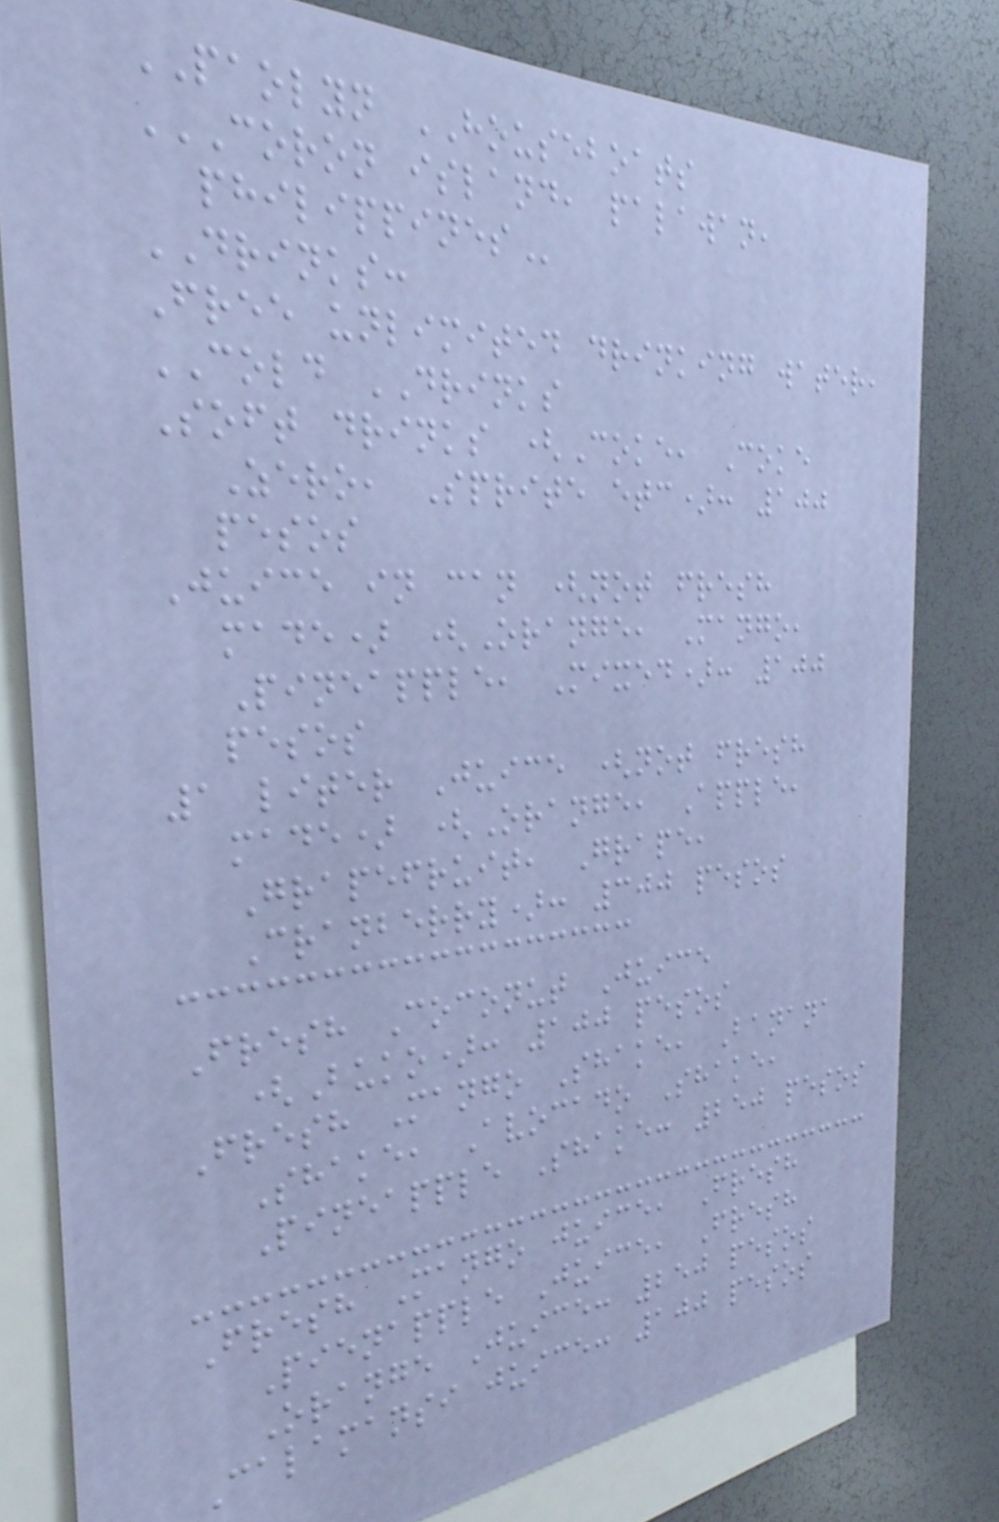PAOLYN HOUSEBOATS
CORON ISLAND, PALAWAN,
PHILIPPINES
DRINKS:
Free unlimited drinking water,
COLD DRINKS
Soft drinks (Coke, Coke
Zero, Sprite etc): 100
pesos
Juice in can (not fresh
made) (Orange, Mango,
Pineapple, Mixed): 100
pesos
1 liter Juice (not fresh
made) (Orange, Apple,
Grapefruit, Grape,
Cranberry): 300 pesos
Fresh Coconut Juice
(Buko): 100 pesos
Fresh Mango Shake, Banana
Shake, Avocado Shake,
Pineapple Shake: 250 pesos
Fresh Mango juice, Fresh
Pienapple Juice, Fresh
Orange Juice: 250 pesos
Calamansi juice: 100 pesos
